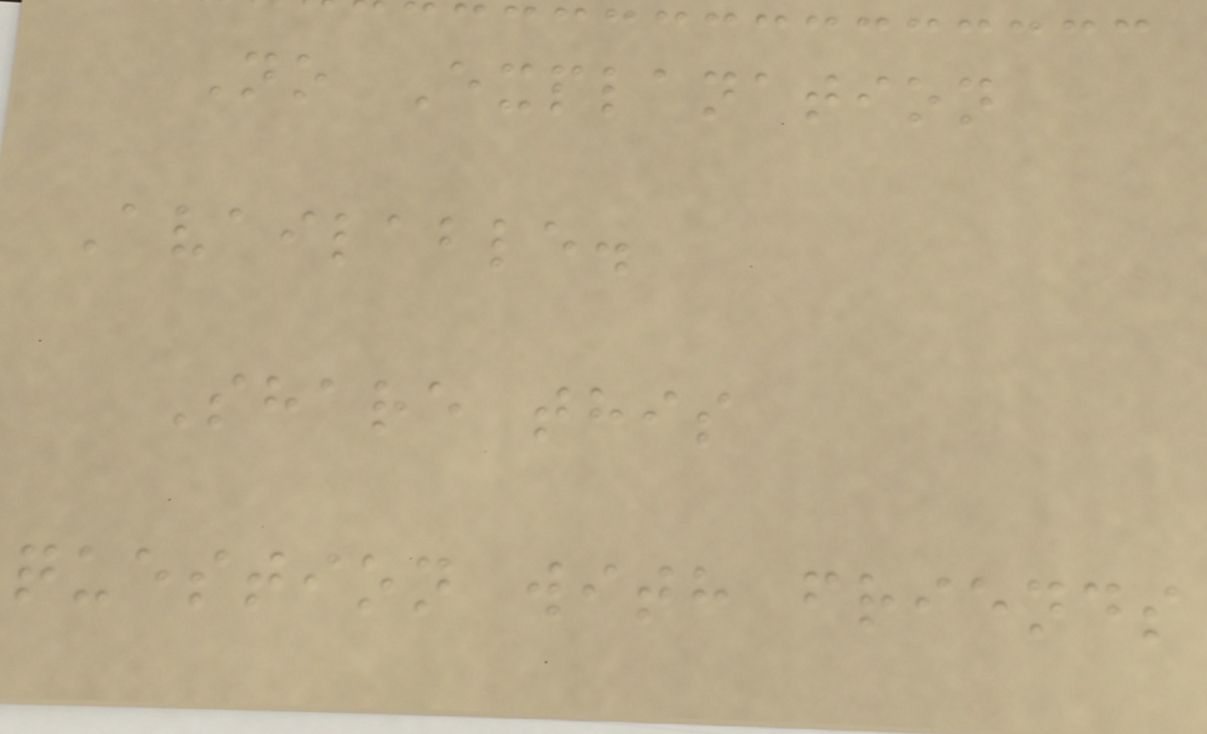No Explanation
Available.
Share this
question with friends
